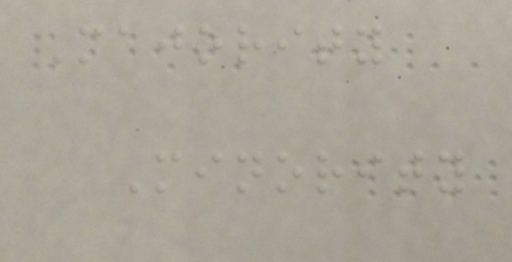Majority
Minority
